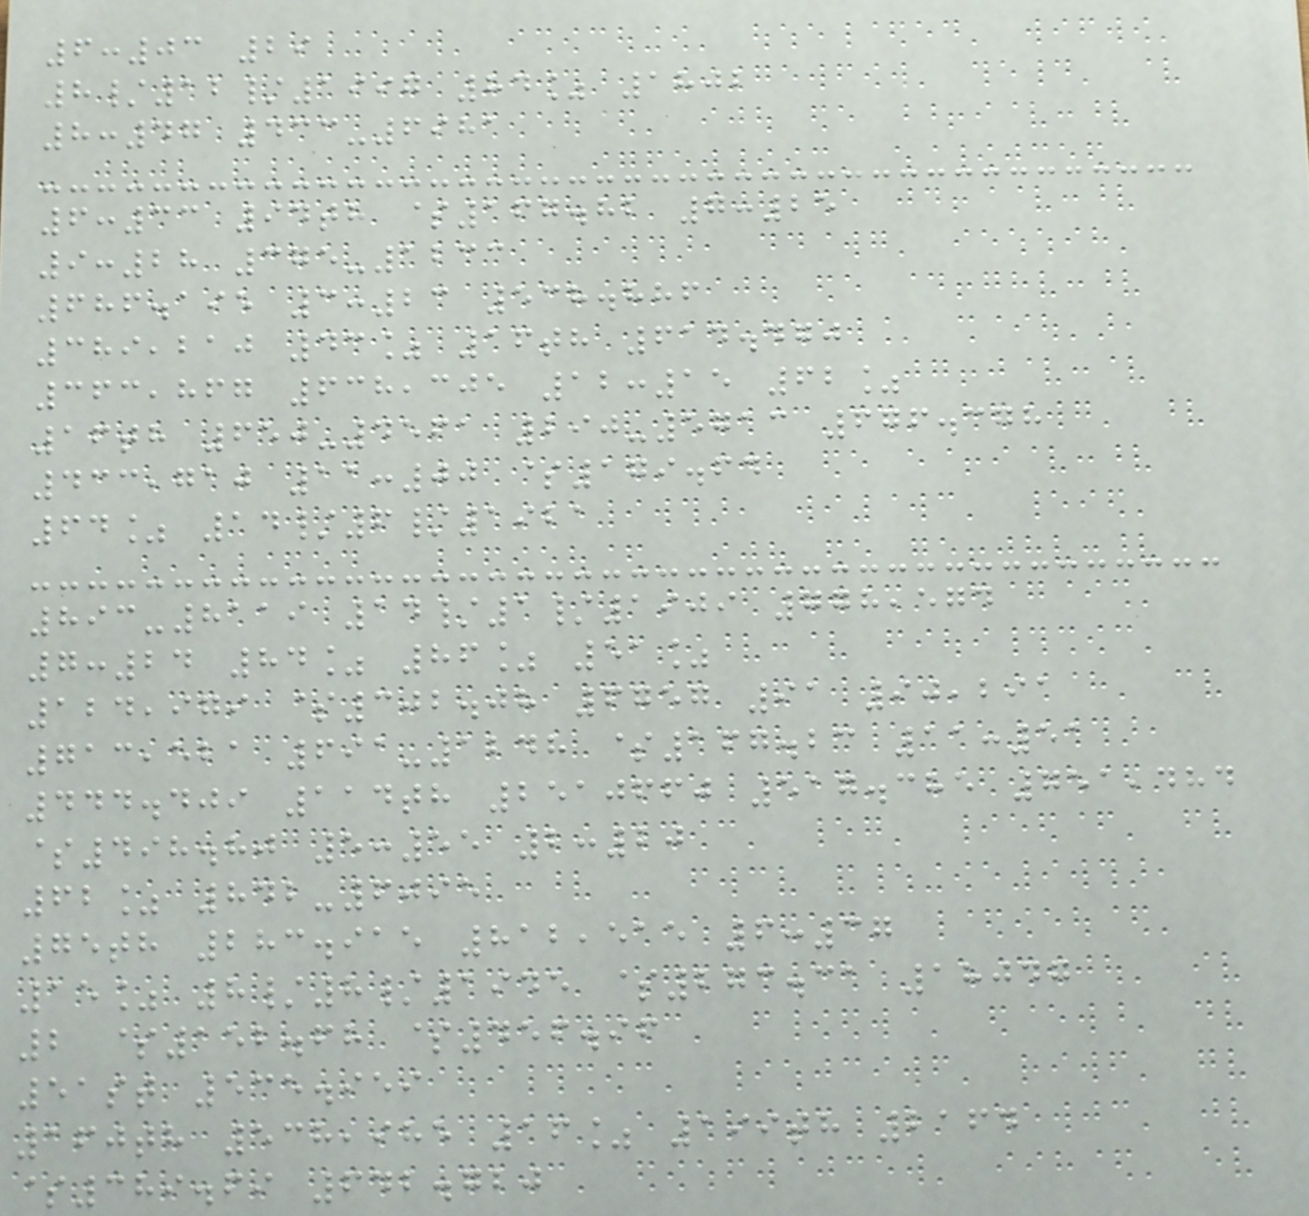6:03 29
8/12/1997 84% 1802
8:47 433-6981
6:33 94th $167.82 7:25
9:28 375-1233
686.195 3:23 538.886
389,210 43% 16th 614.470
363,867 638,305 12:15 62%
16th 650-4561 290-5713 676.378
433,710 11:00 $179.64
64% 14/6/1921
893-8119 14/1/1909 778,574
7:24 84% 86% 51%
124,979 $302.08 6757 91 90,291
713,521 691-1248 $167.23 11:51
444.409 114th 2510660 517.385 751,484
$498.80 5:55 2:20
62% 842-6095
75th 283.915 812,515 6:37
15% 8/8/1945 $273.31 18047
2 $152.68 $456.96
51st 535.959
160th 538,985 16% 199th 2164
$389.69 642.720
